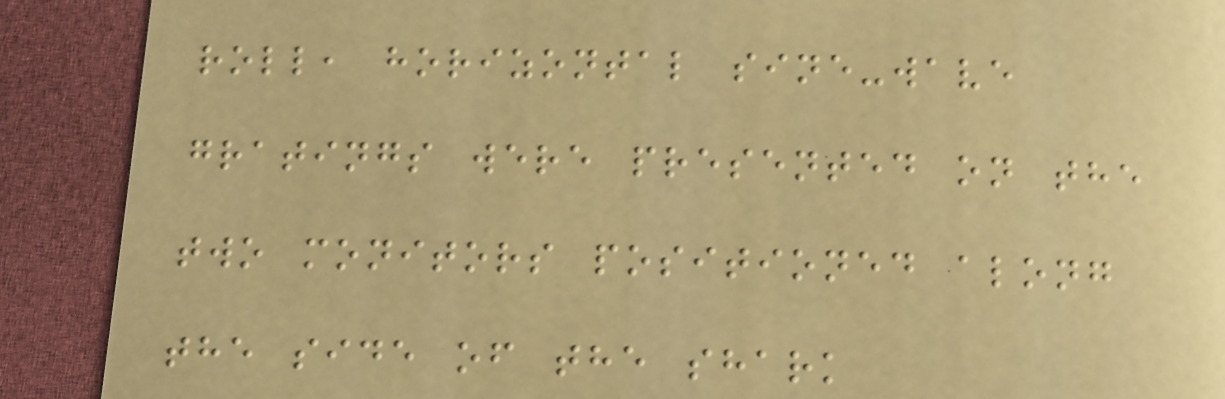roll, horizontal sine-wave
gratings were presented on the
two monitors positioned along
the side of the shark
